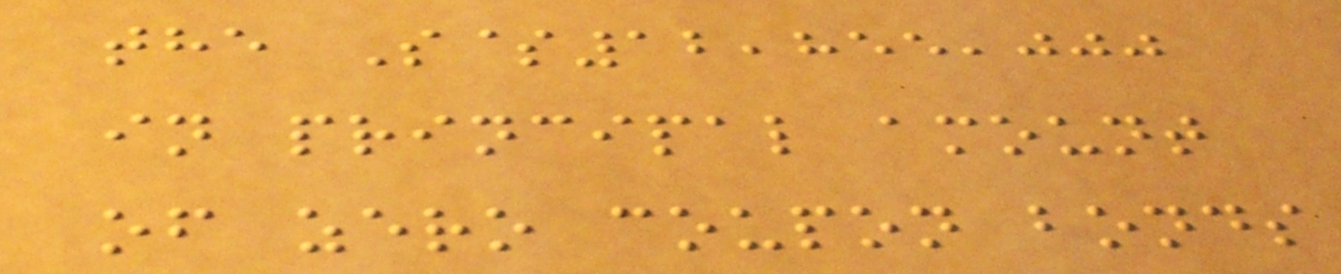the S$12,855,000
in principal amount
of zero coupon bonds
